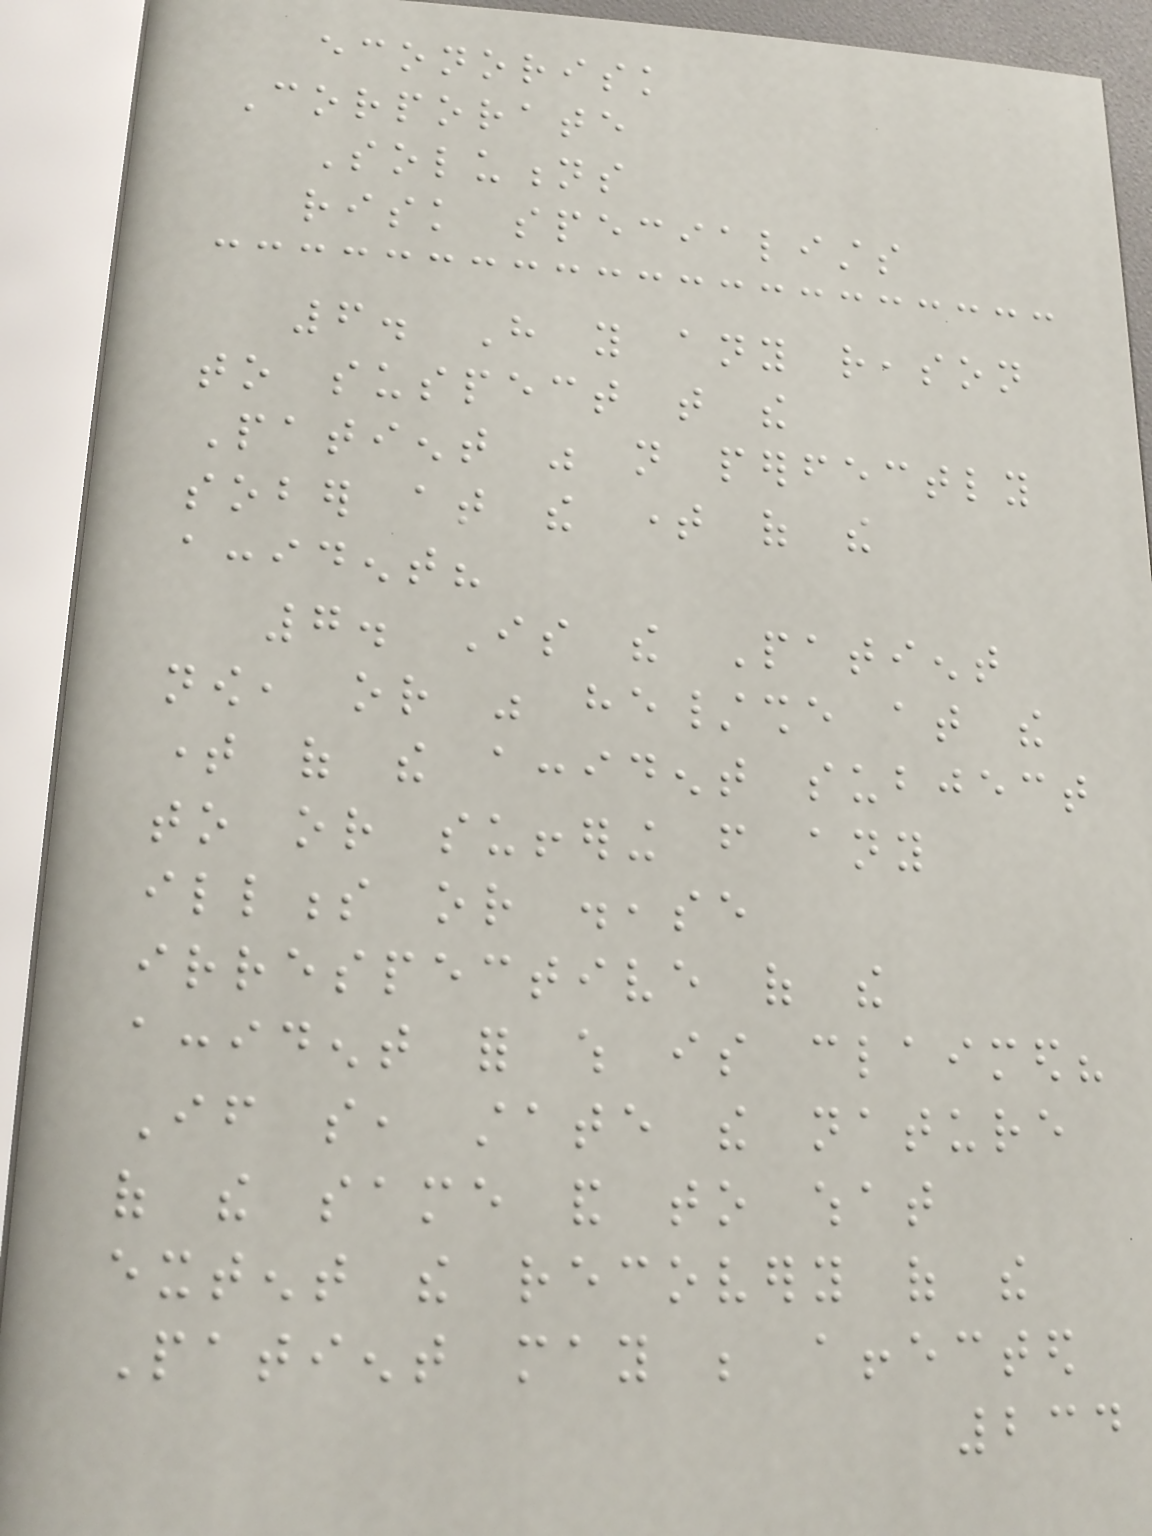econorisk
Corporate
Solutions
risk specialists
6. Have you any reason
to suspect that the
Patient was not perfectly
sober at the time of the
accident?
7. Is the Patient
now, or was he/she at the
time of the accident subject
to or suffering from any
illness or disease
irrespective of the
accident for which is claimed?
If so, state the nature
of the same and to what
extent the recovery of the
Patient may be affected
234
